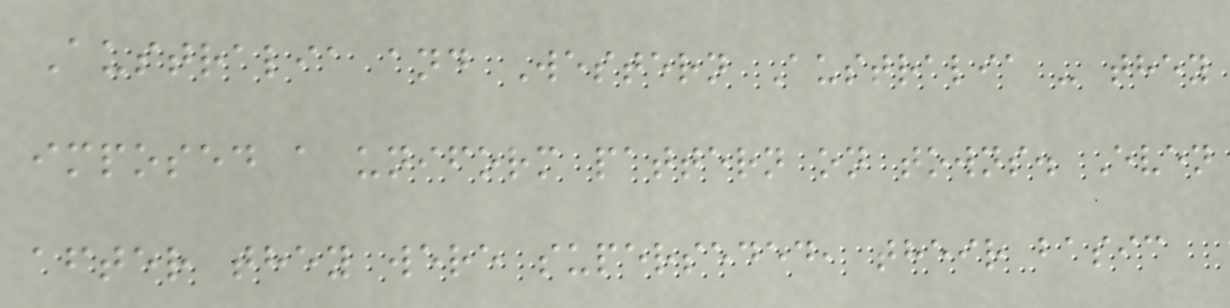Australia and Western Australia - they
imposed a uniform pattern on towns. Even
after they were superseded, their basic
